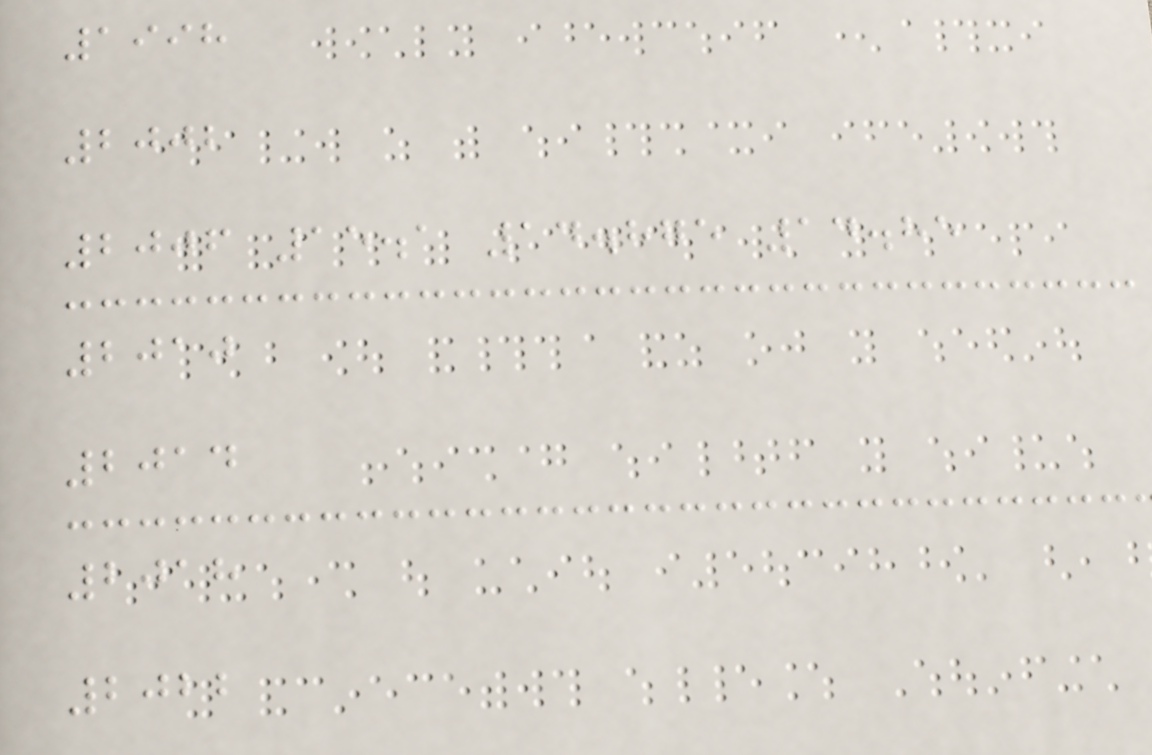1998
2002
2006 15.1 14.875 14.85
2010
2014
2018
2022
